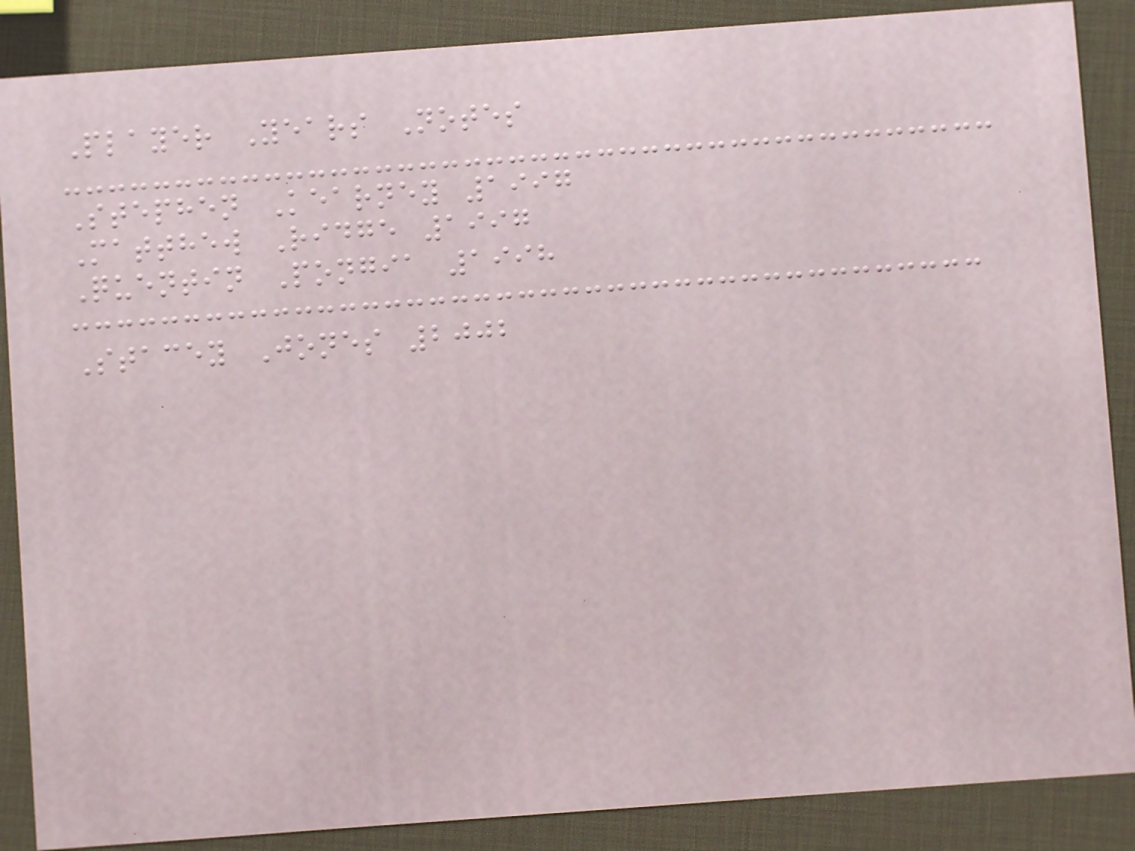Player Years Notes
Stephen Kearney 1997
Matthew Ridge 1997
Quentin Pongia 1998
Stacey Jones 2002
